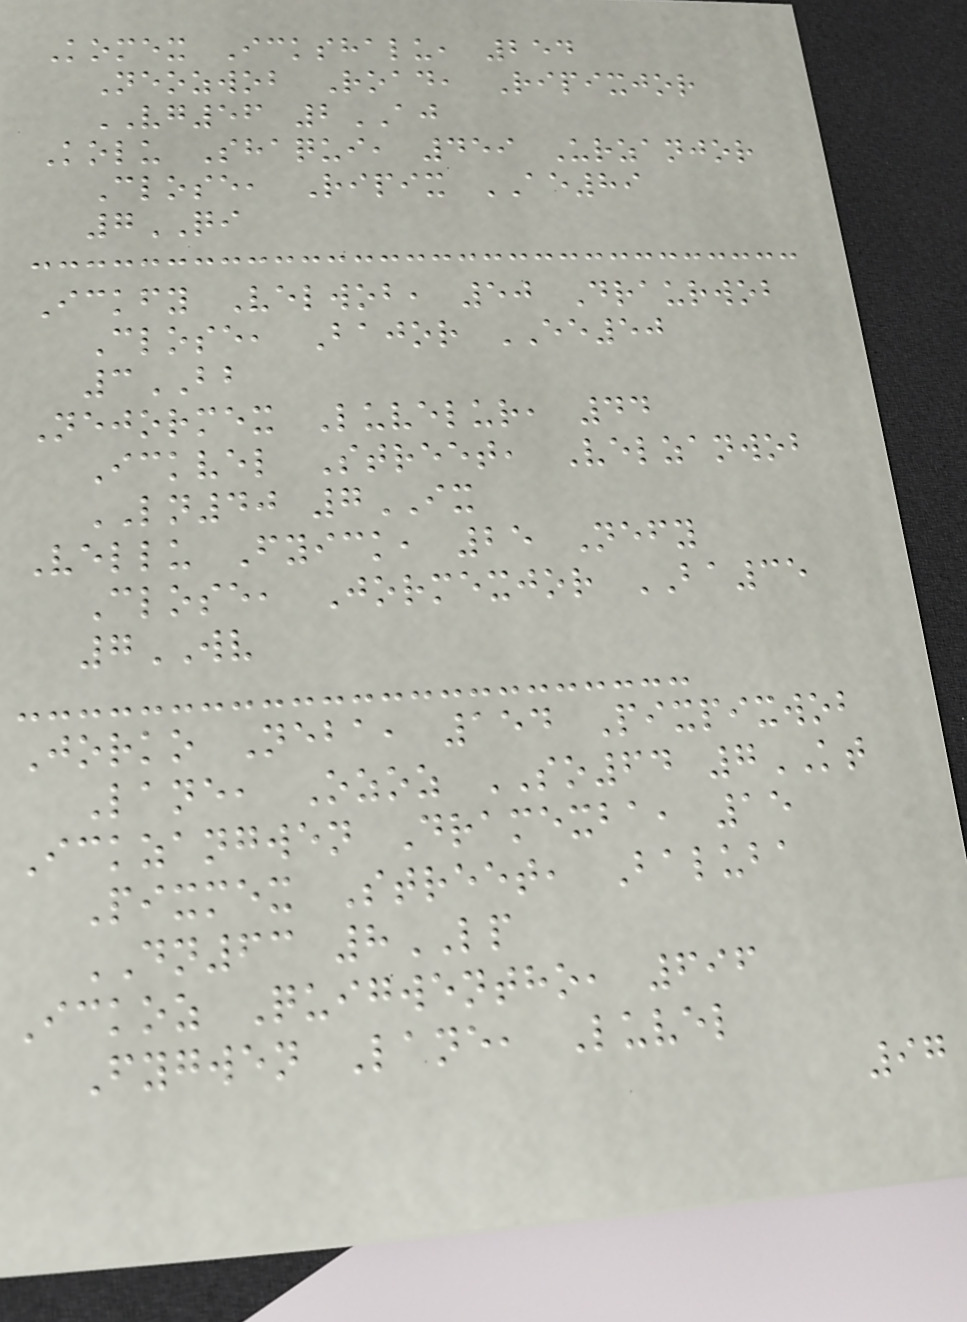Komex Ickshalu, 254
Neozwob Road, Ripixjor
VG56 2AJ
Kolu Shaqui, 459 Urzanjor
Close, Ripix AE89
7QI
Ickfy Velwob, 50 Draurwob
Close, Bajor EE50
3BB
Nejormex Luvelur, 44
Ickvel Street, Velzanwob
LN40 7IX
Vellu Fyick, 25 Nefy
Close, Jormexjor BA35
7WV
Jorko Neba, 154 Pixpixwob
Lane, Ozoz SO64 7KT
Ickzangwen Dramexba, 15
Pixmex Street, Baluba
DN63 8LP
Ickoz Quigwentho, 696
Fygwen Lane, Luvel
97
